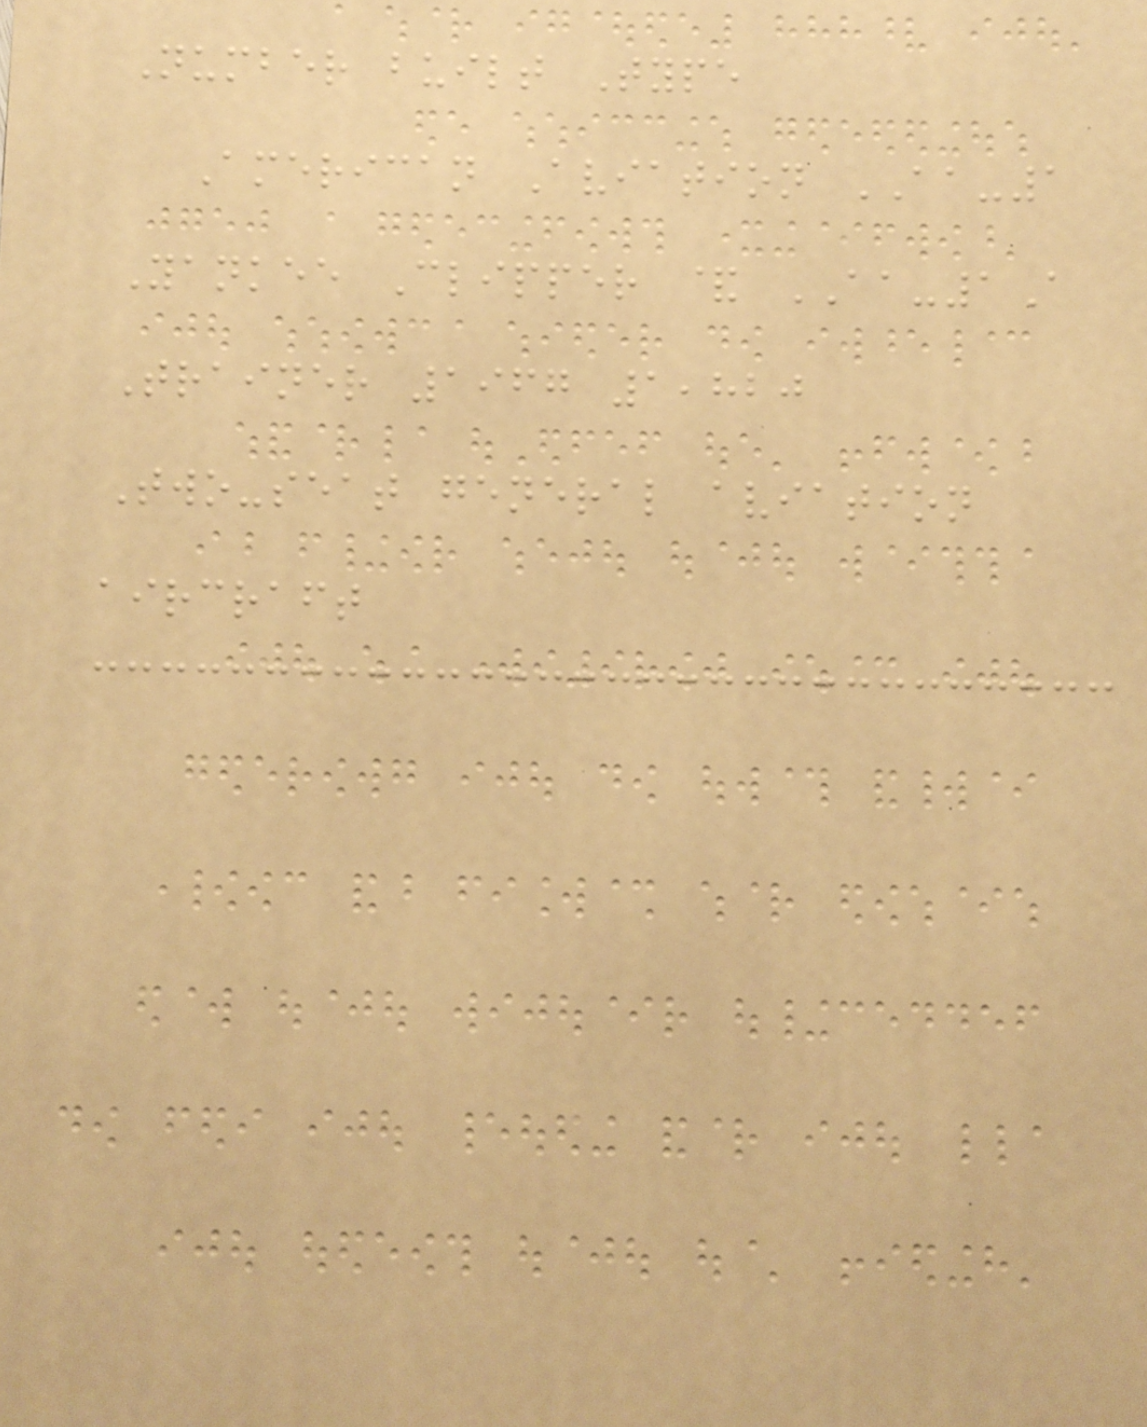Number built Type
American Aviation AA-1
Yankee Clipper & AA-1A
Trainer 1967 1,820
Two-seat general aviation
aircraft
